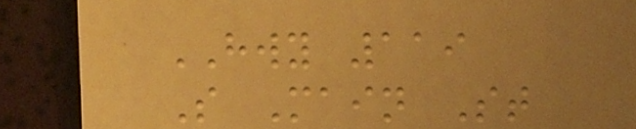HWY 119
S Main St
